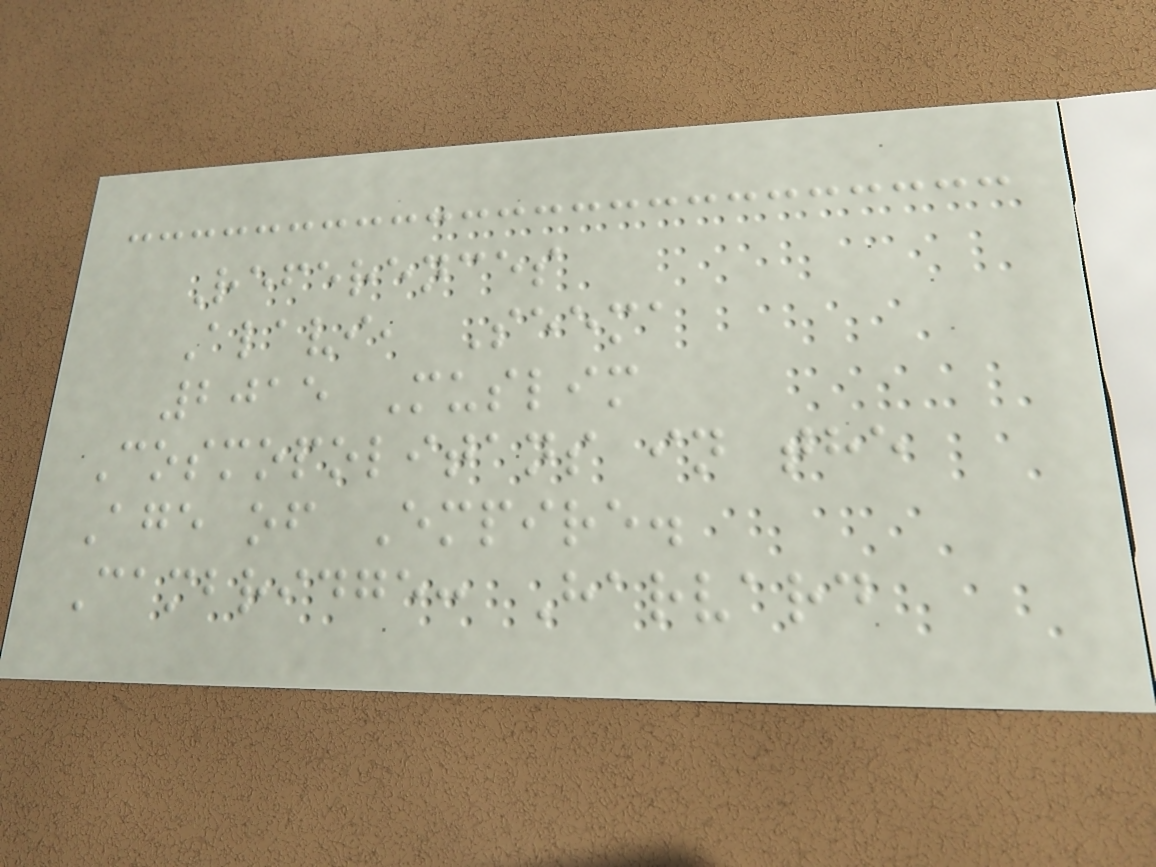References
Alavi, Seema
2015 Muslim
Cosmopolitans in the
Age of Empire.
Cambridge: Harvard
